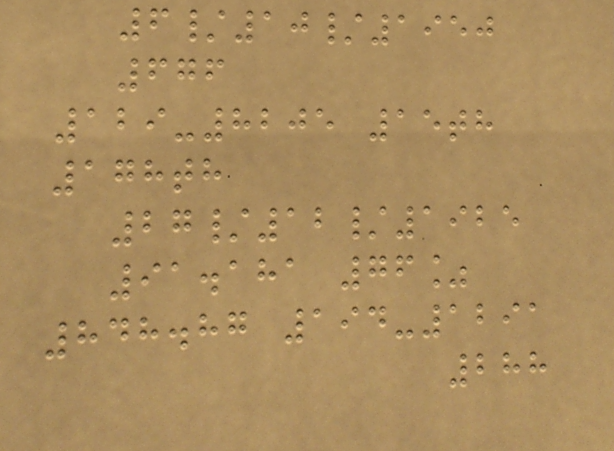6/10/1950
676
129-8205 15th
178th
27/12/1925
91.181 76%
848.87 194-1291
288
